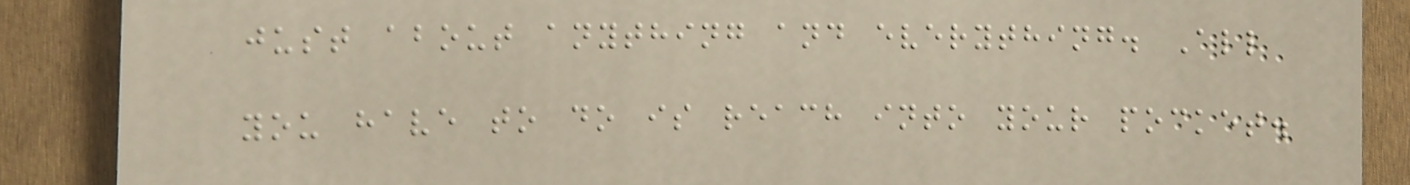just about anything and everything. All
you have to do is reach into your pocket.
